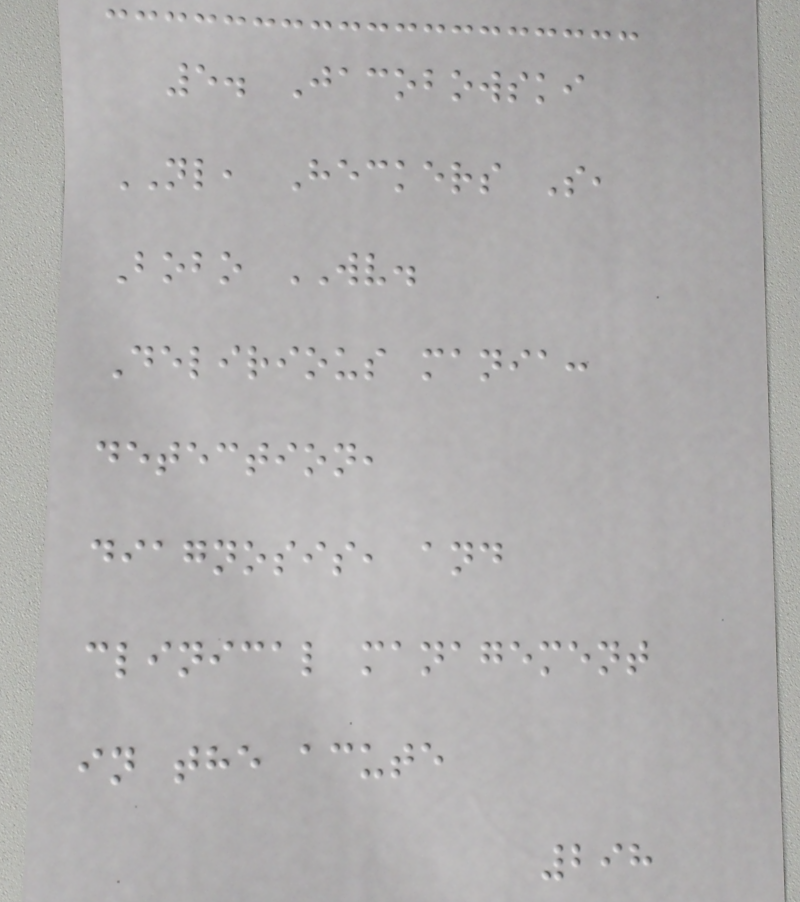5. Jacobowski
NL, Heckers S,
Bobo WV.
Delirious mania:
detection,
diagnosis, and
clinical management
in the acute
298
